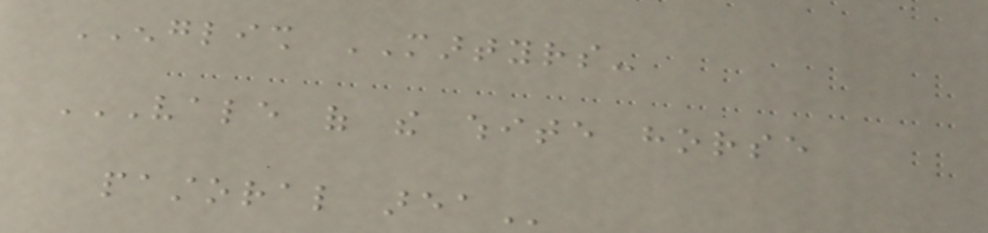ENGLISH MARTYRS-
VALE OF THE WHITE HORSE
PASTORAL AREA
